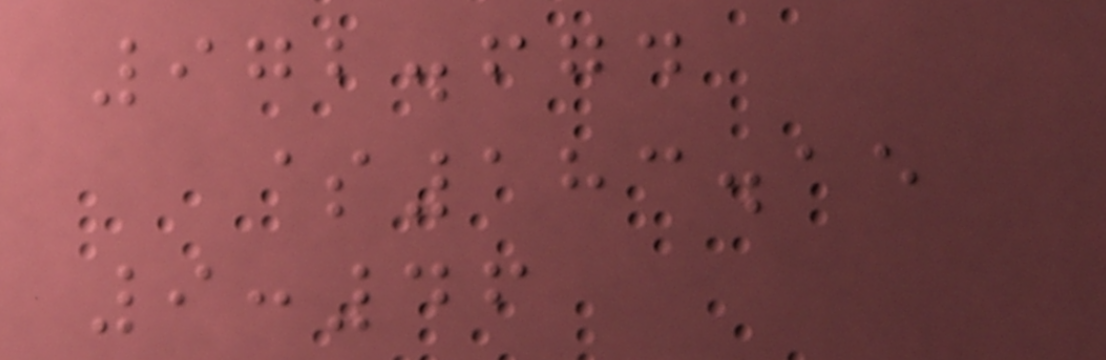972.674
$183.15
9:46
